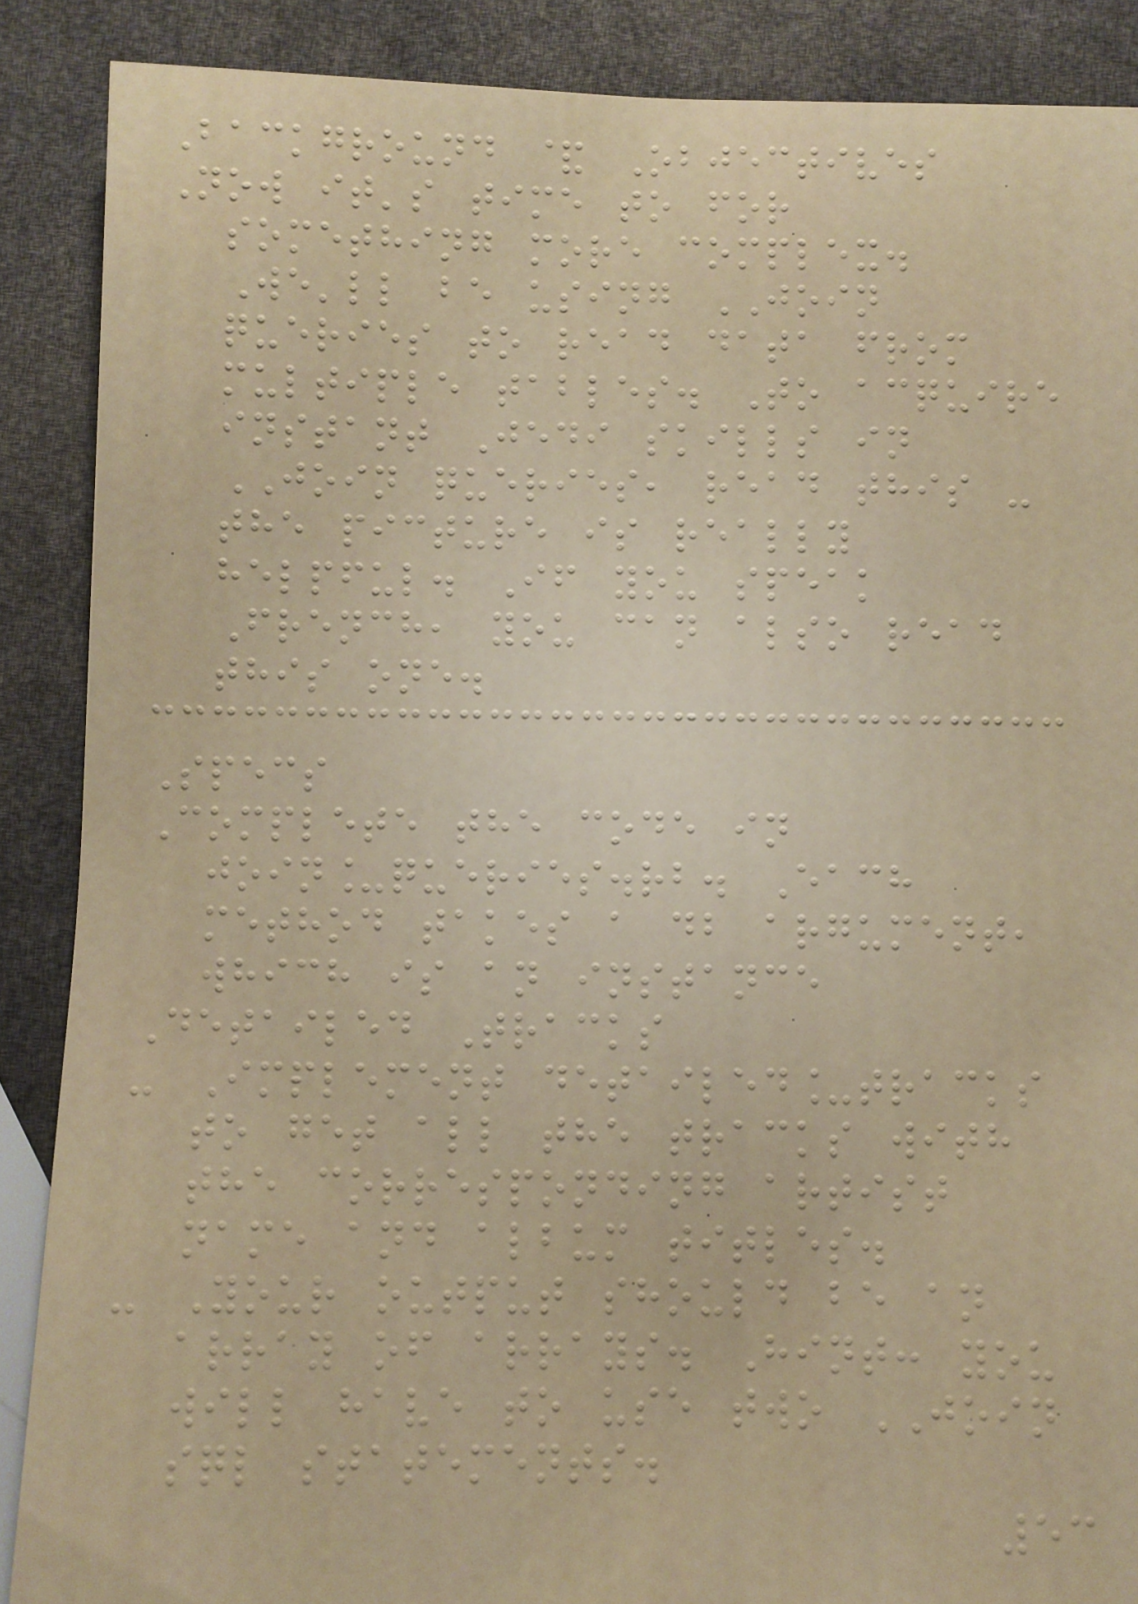Background & Objectives
Now it's time to for
something more complex.
We'll be using JOIN
queries to read data from
multiple tables. To acquire
instant Jedi skills in
JOIN queries, read this -
the picture is really
helpful. If you speak
French, you can also read
this one.
Specs
Complete the code in
join_queries.rb. Each
method takes a db argument,
which is an instance
Detailed Tracks
- Implement detailed_tracks
to get all the tracks with
the corresponding artist
name and album titles.
- Your output should be an
array of arrays. Hint: you
will have to use two JOIN
sql statements.
53
